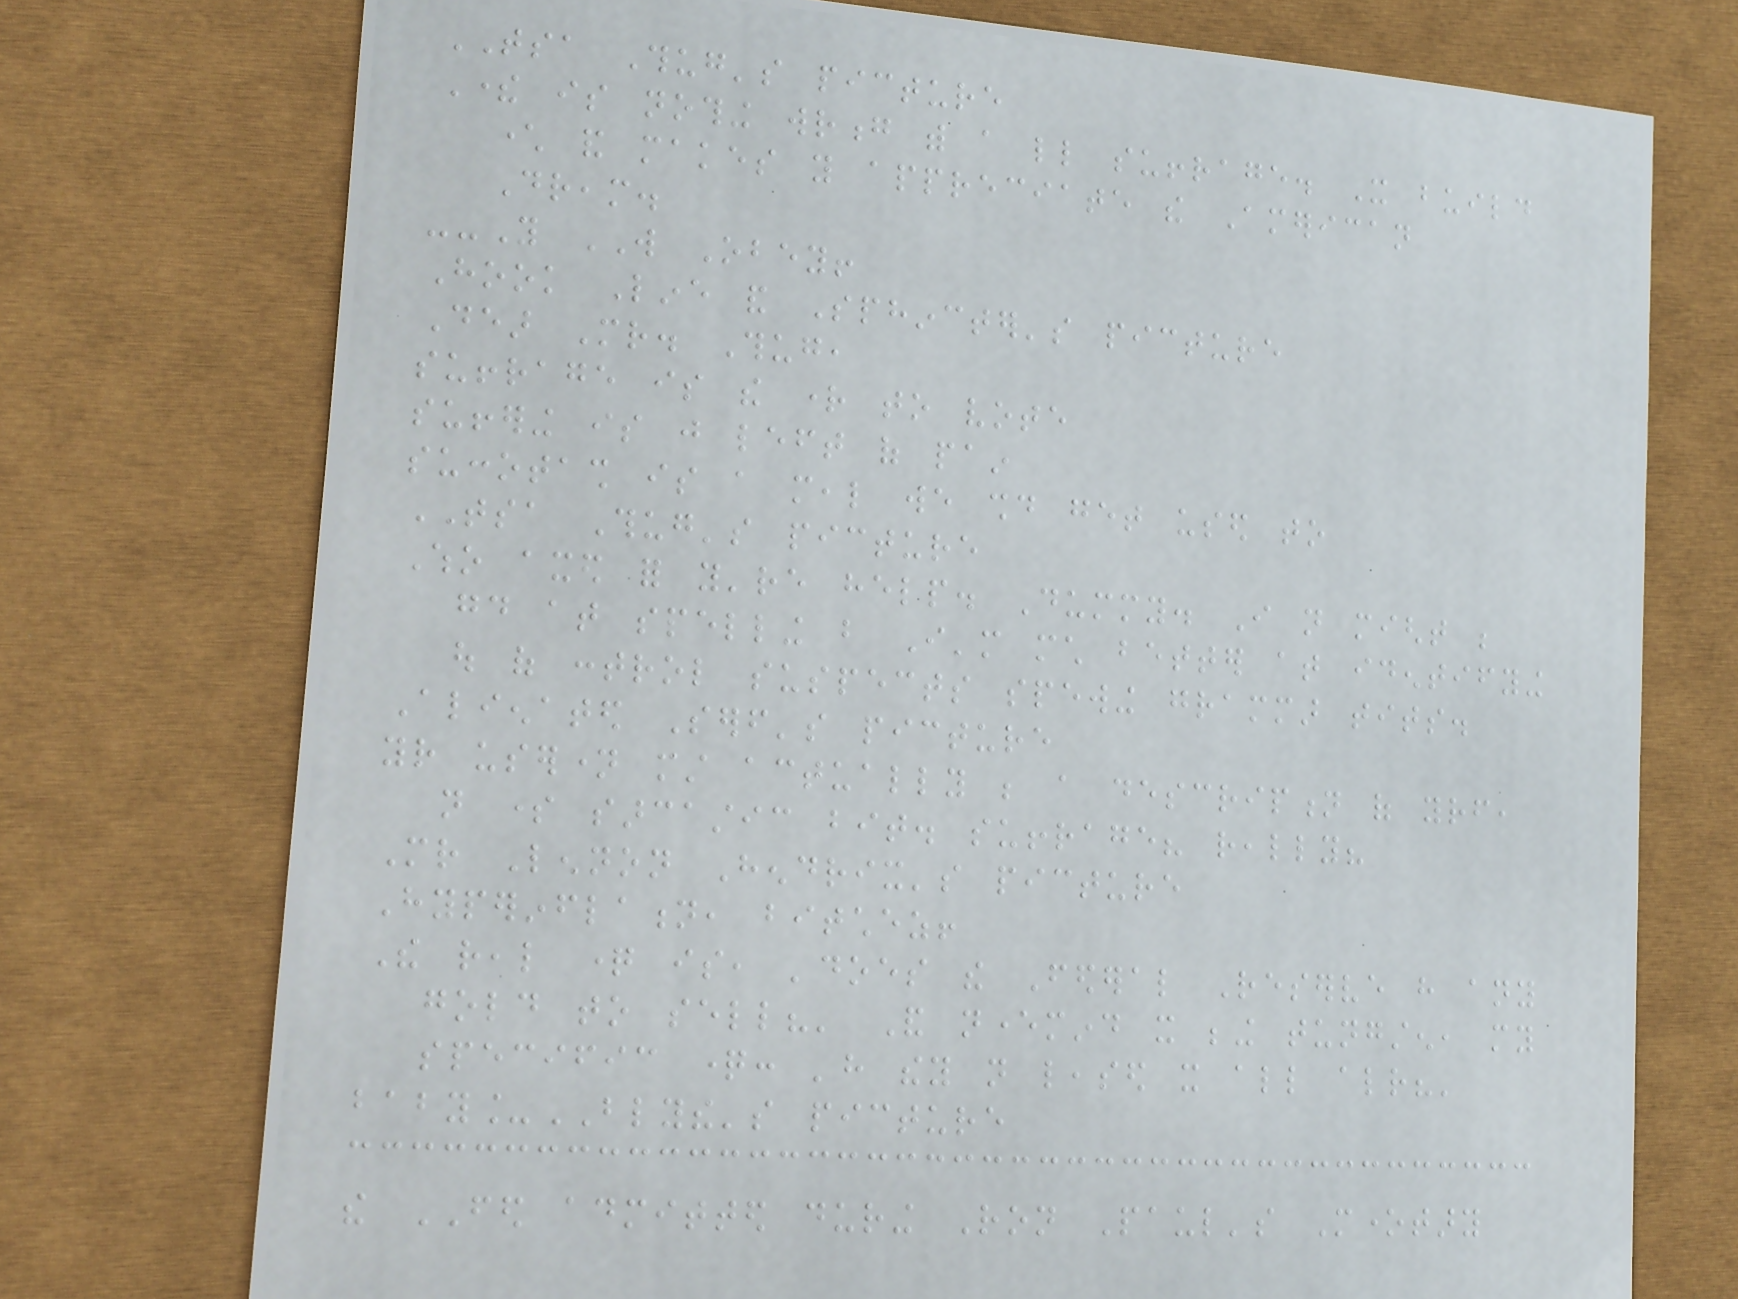TSA Thug's picture
There is nothing wrong with a little suffrage. It build
character and makes you appreciate the American
Dream.
--You WILL Obey!
Hook Line and Sphincter's picture
Dear Mr. Thug,
suffrage is the right to vote
suffering is just left of pain
succotash is a meal we should get used to
TSA Thug's picture
Who axed for you're help. Dummy. I not might be
good at spelling but I'm much better at identifying
out of control suspects spewing grammar tits.
Alienated Serf's picture
your username must actually be a description of yourself,
not some sarcastic bit. suffrage? really?
Mr Lennon Hendrix's picture
Hyperinflation, bitchez!
The real question is, 'does the Federal Reserve have any
gold to sell?' And nevermind it being tungsten, my
specific question: 'have they not leased it all already?'
baby_BLYTHE's picture
the FED admitted during Ron Paul's Monetary
